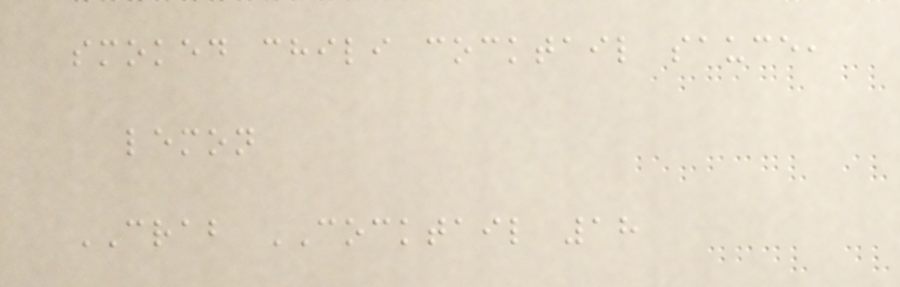smoked chili cocktail sauce,
lemon
CRAB COCKTAIL 18
